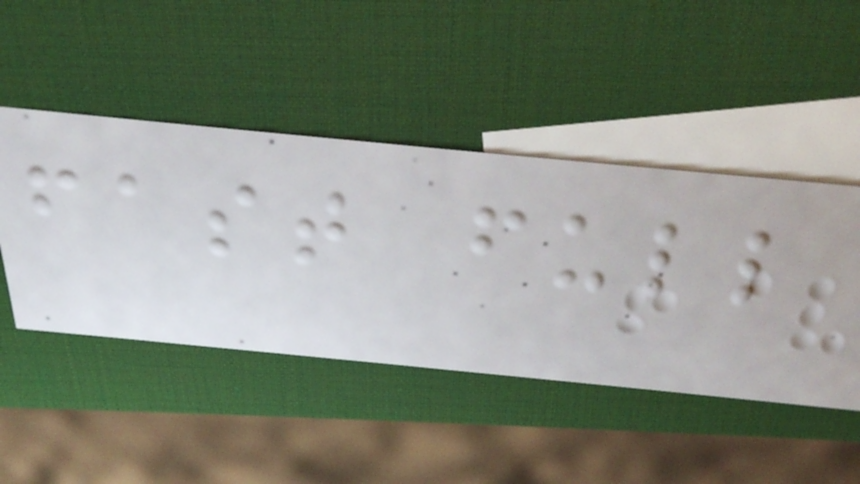fast full
